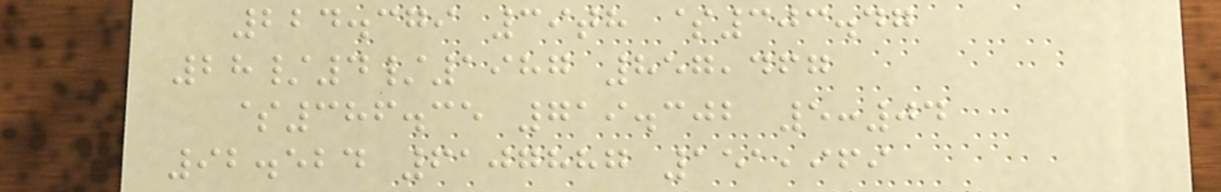224.379 39th $303.47
28/4/1987 857,467
$386.35 719.302 5:04
92.524 6107887 151,969
